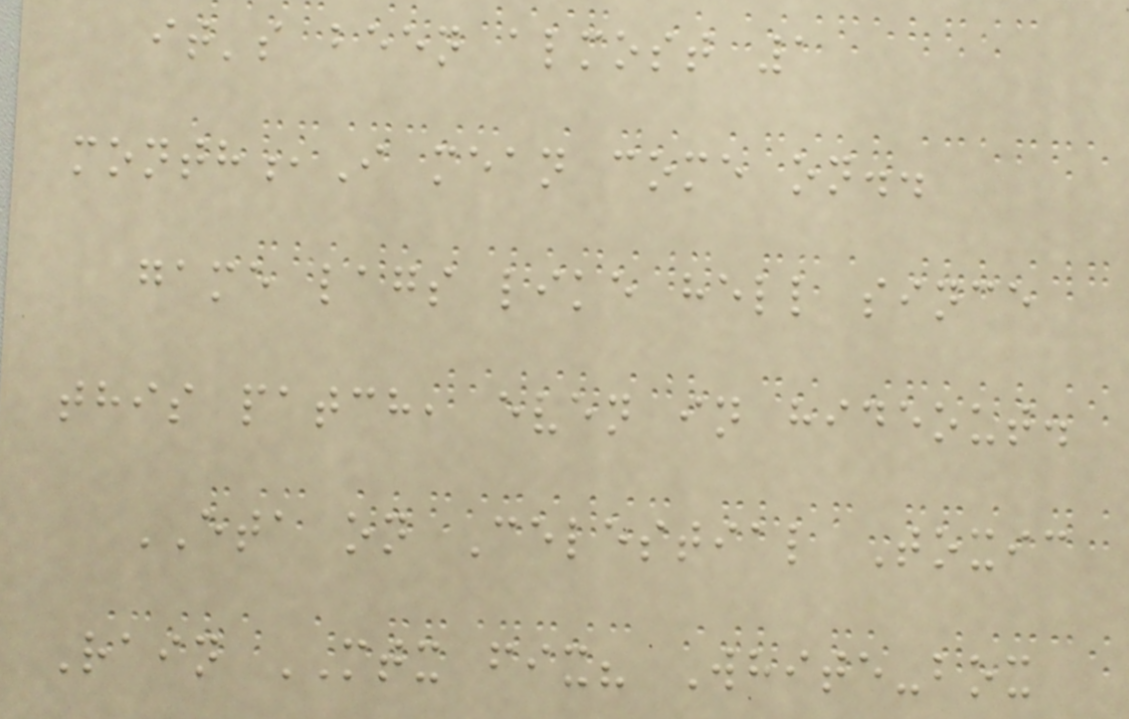it's been almost 1
month,I mean come on..
game lags like hell since
this patch, even in hideout.
ETA on Celestial Toxic
Rain MTX fix? White-box
